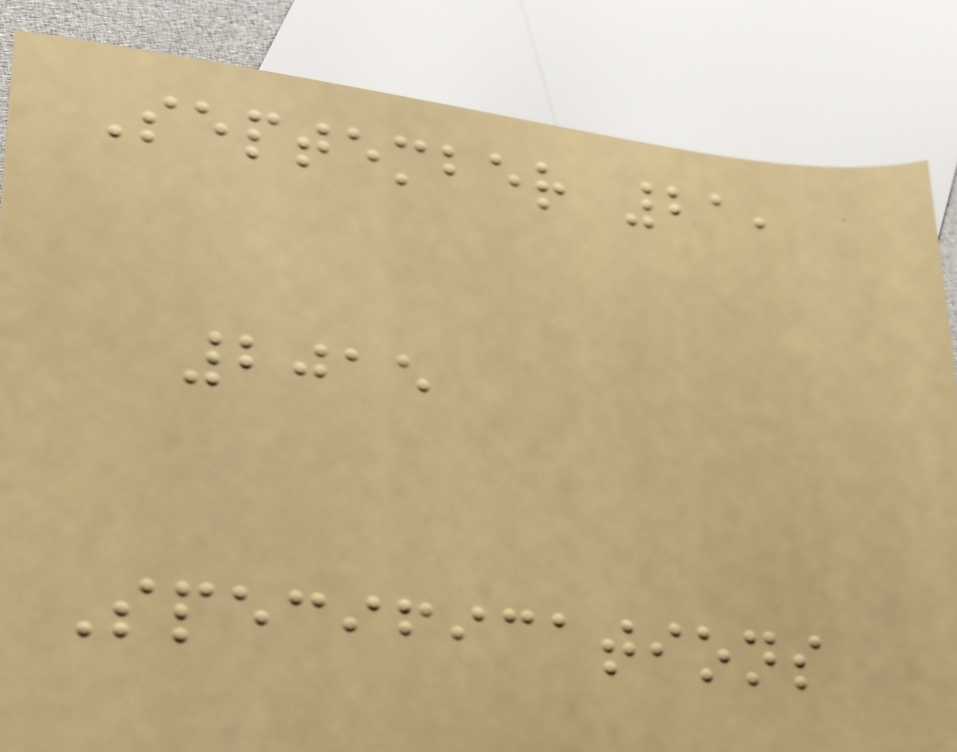September 21,
2015
Specifications
